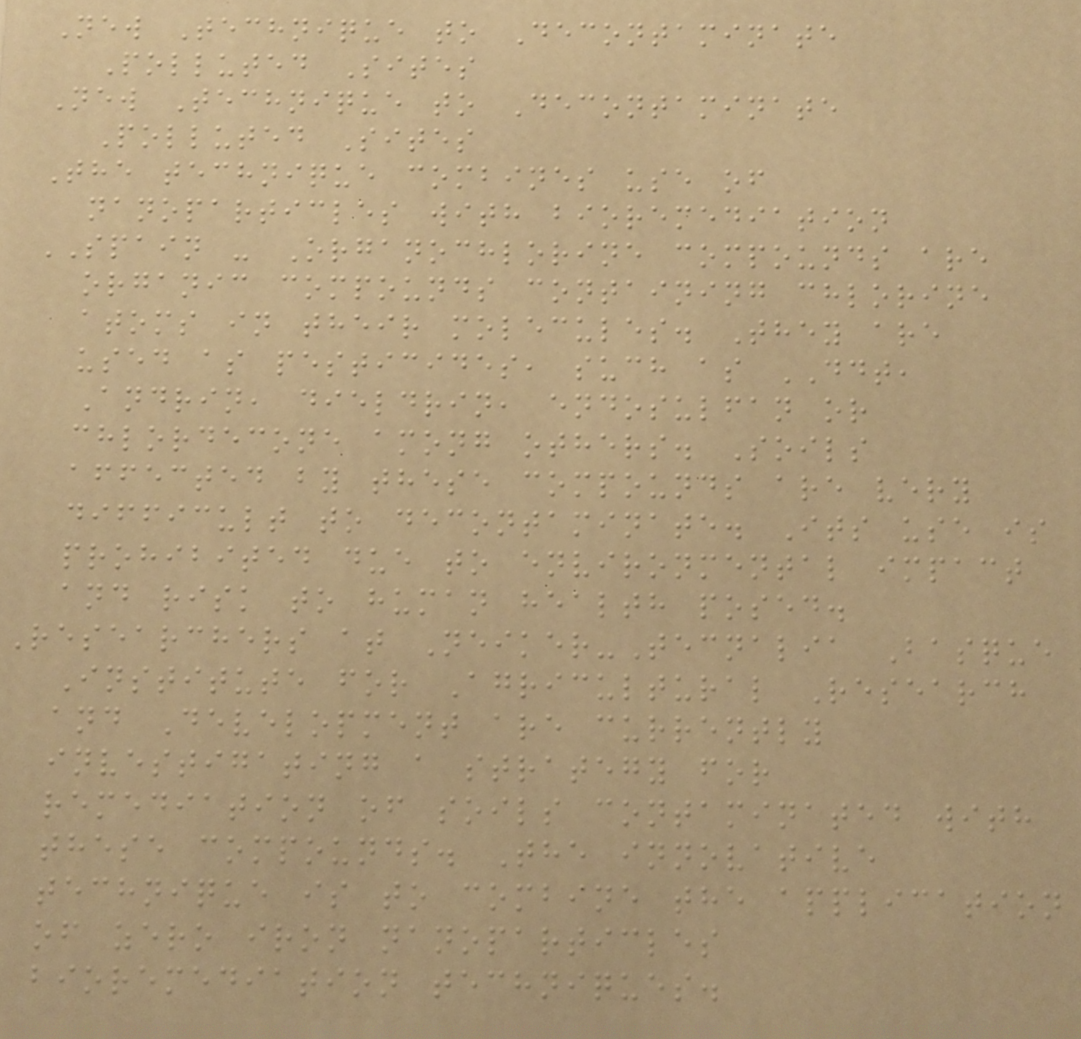New Technique to Decontaminate
Polluted Sites
New Technique to Decontaminate
Polluted Sites
The technique combines use of
nanoparticles with bioremediation
SPAIN - Organochlorine compounds are
organic compounds containing chlorine
atoms in their molecules. They are
used as pesticides, such as DDT,
Andrin, dieldrin, endosulfan or
chlordecone among others. Soils
affected by these compounds are very
difficult to decontaminate. Its use is
prohibited due to environmental impact
and risk to human health posed.
Researchers at Neiker-Tecnalia Basque
Institute for Agricultural Research
and Development are currently
investigating a strategy for
remediation of soils contaminated with
these compounds. The innovative
technique is to combine the application
of zero iron nanoparticles
bioremediation techniques.
